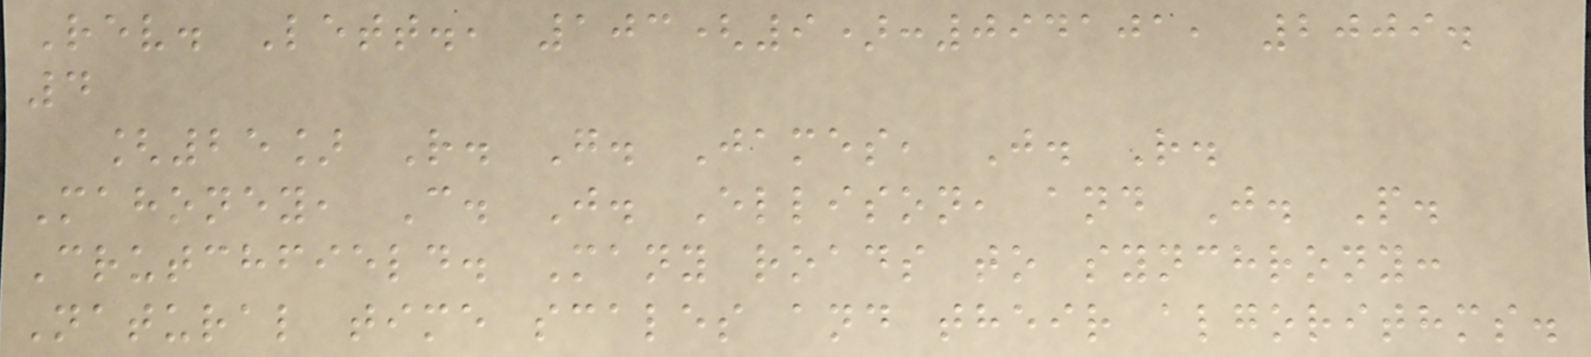Rev. Lett., 103(9):094101, 2009.
4
[25] R. G. James, J. R.
Mahoney, C. J. Ellison, and J. P.
Crutchfield. Many roads to synchrony:
Natural time scales and their algorithms.
